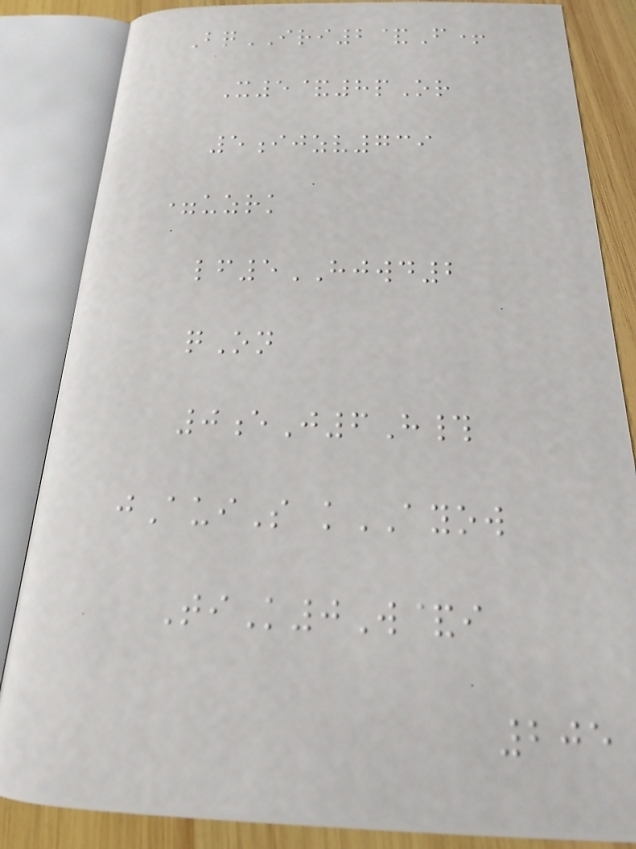BqIRI2&F+
X5&8pOr
5ijzv739
=uzrk
lf5HJWD2
qOn
0eJ6H#
jAuiS kAYOW
TiK0W&i
205
